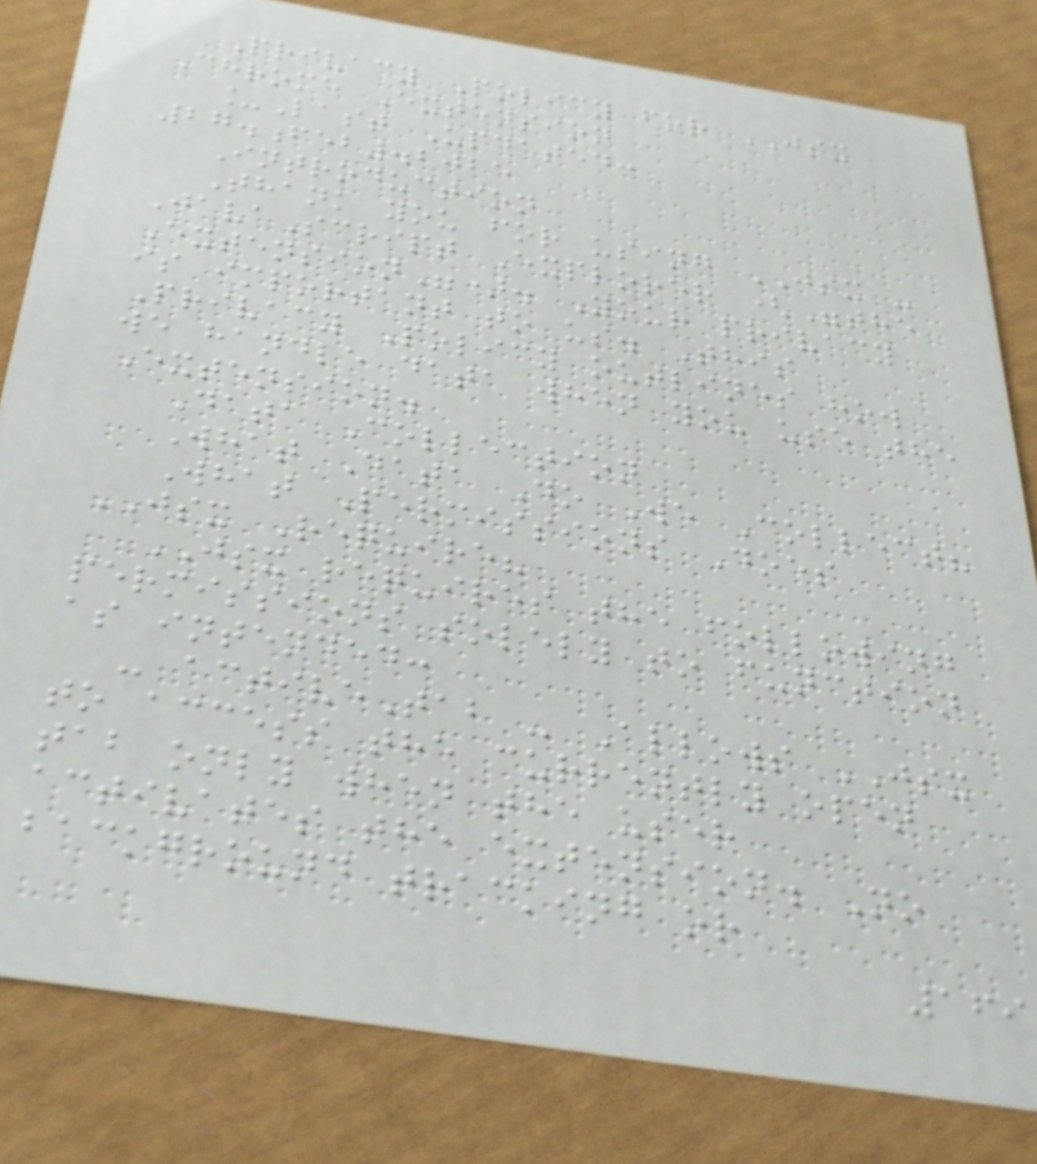Privacy Policy for JSX
Chrome Extension
_Last Updated:
27.feb.2025
Introduction
Thank you for using JSX -
JavaScript Explorer ("the
Extension"). Your privacy
is important to us. This
Privacy Policy outlines how
we handle data when you use the
Extension.
Data Collection
What Data Do We Collect?
What Permissions Does
JSX Require?
JSX requires the following
permissions solely to function
as intended:
- activeTab - Allows JSX
to access the currently open
tab only when the user
activates the extension. No
background tracking or
169
